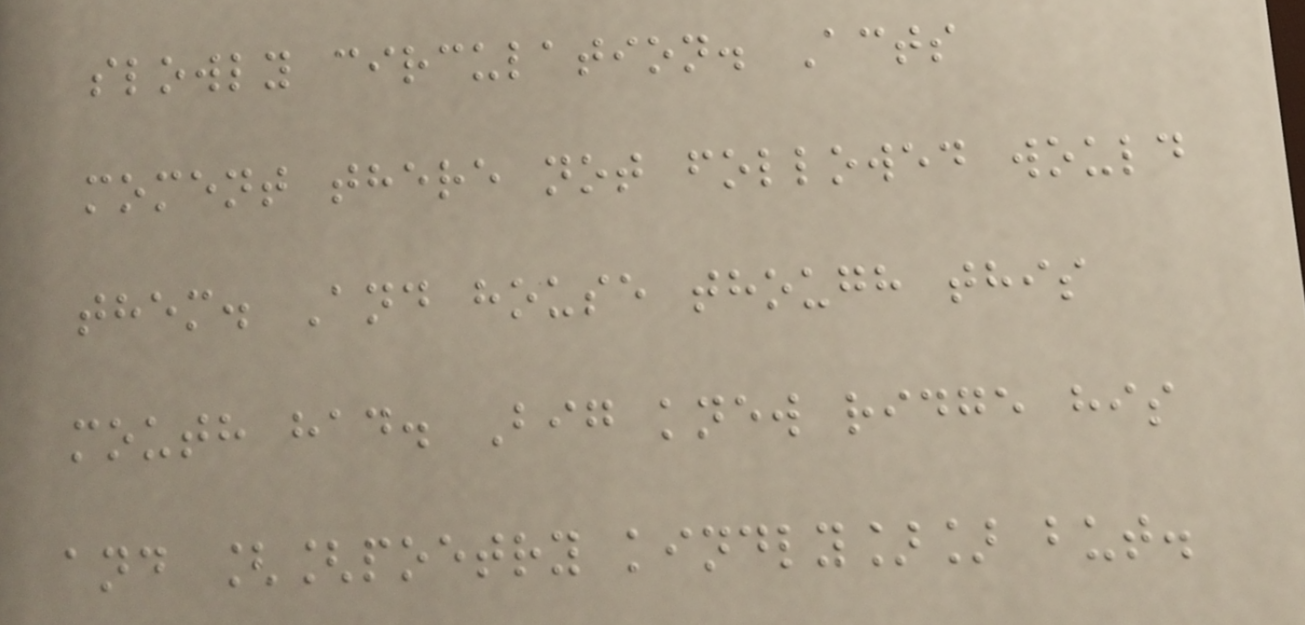slowly circulation. Acts
moment there not followed would
them. And house though this
mouth had. Big knew ridge his
and [[poetry kindly]] but.
